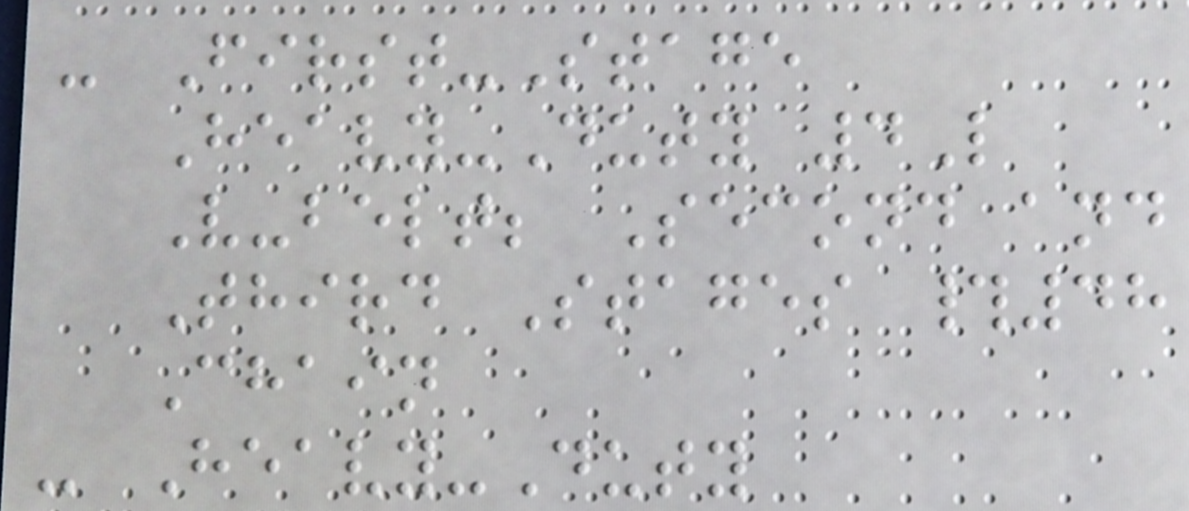- First-Stage
Heavy-Duty 4L
V-belt; Second and
Third Stages #48
Chain
- Heavy-Duty
